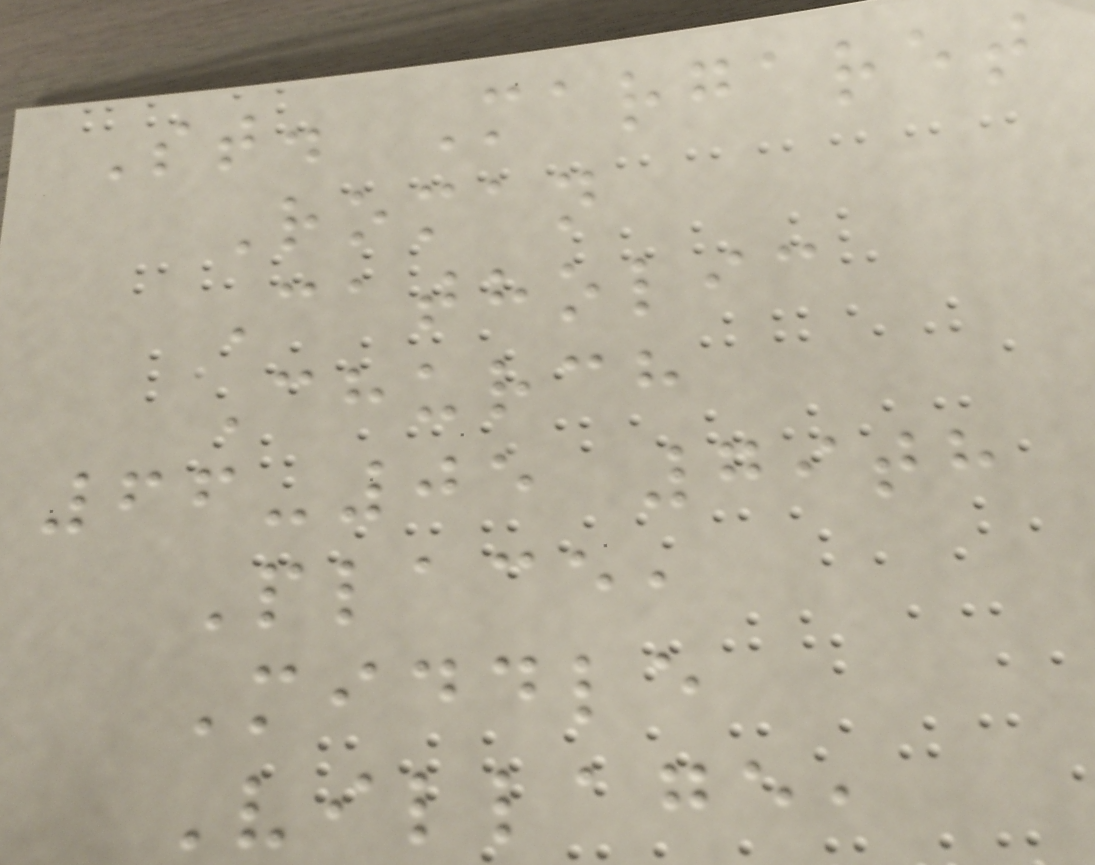St. Margaret
Roman
Catholic
Church
66-05 79th
Place,
Middle
Village,
